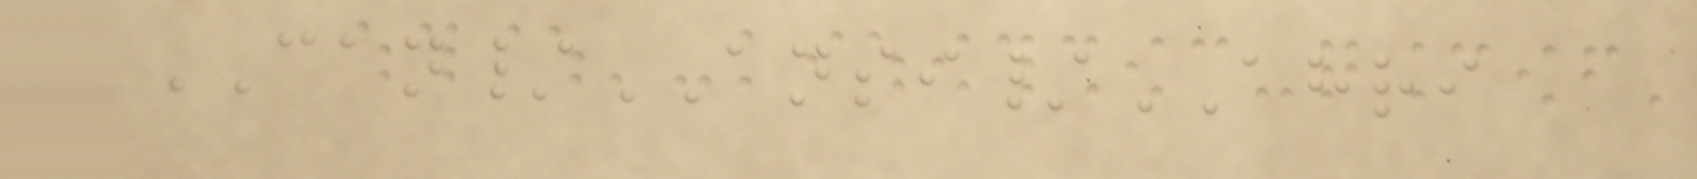CAN/ANSI/AHRI
